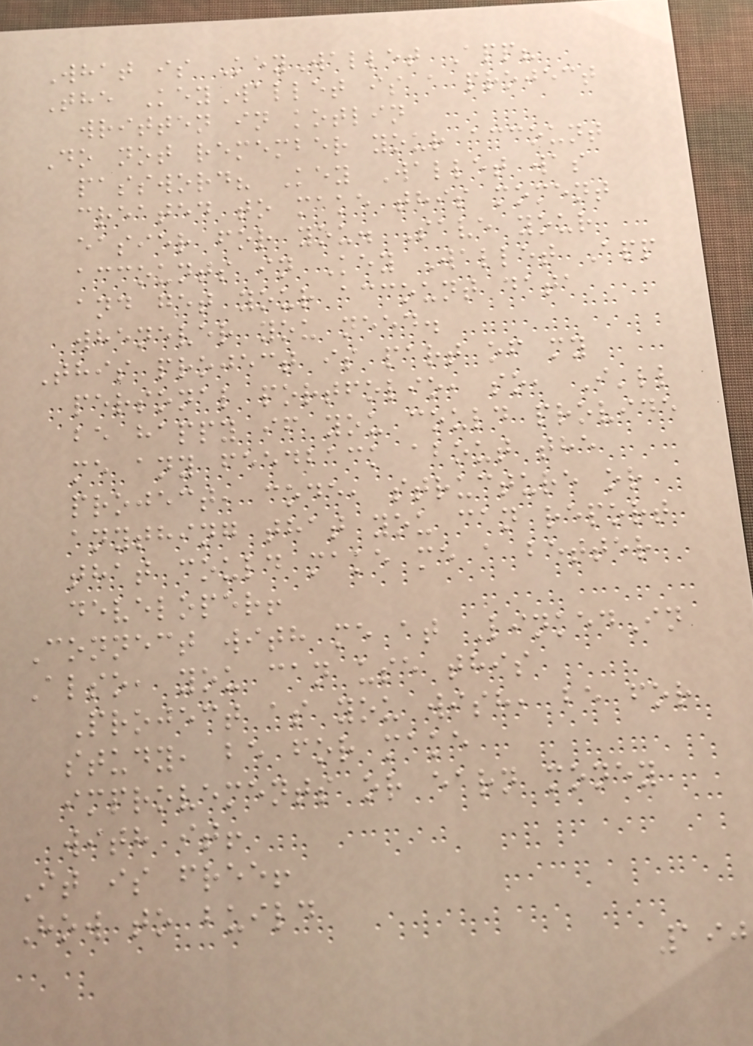What is KeyWallet App?
The KeyWallet is a project
written in kotlin
Do not remember your account
password? Key Wallet was
created to make this moment
easier for you. Save your
accounts in Key Wallet App
and get your account data
whenever you need.
This project is part of my
personal portfolio, so, I'll
be happy if you could provide
me any feedback about the
project, code, structure or
anything that you can report
that could make me a better
developer!
Connect with me at LinkedIn
Also, you can use this
Project as you wish, be for
study, be for make
improvements or earn money
with it!
It is free!
How to build
190
